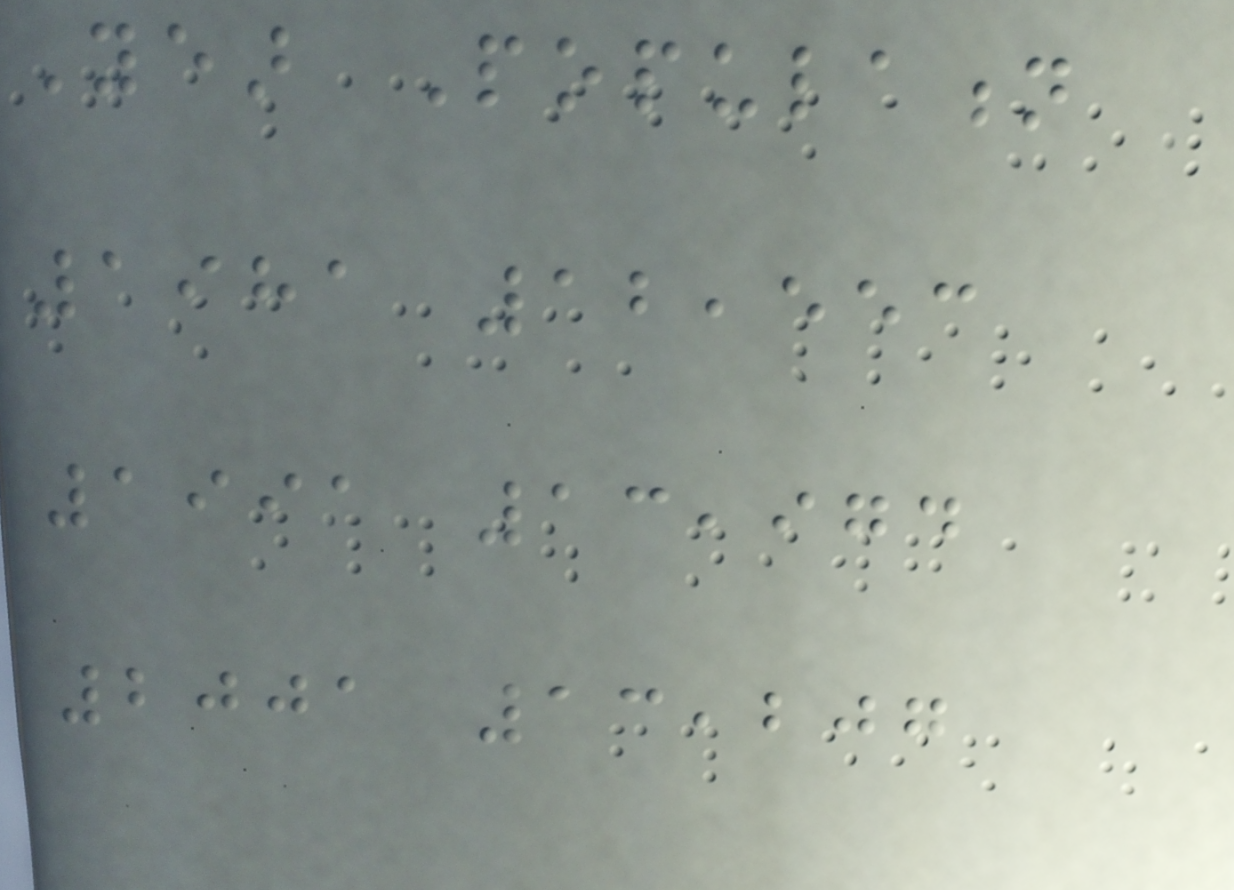Year Population
1981 12,553
1991 13,974
2001 13,207
